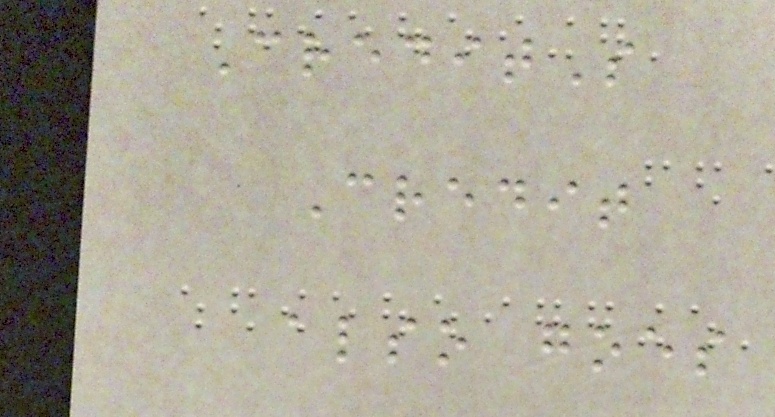CreditS
Credit
also goes
